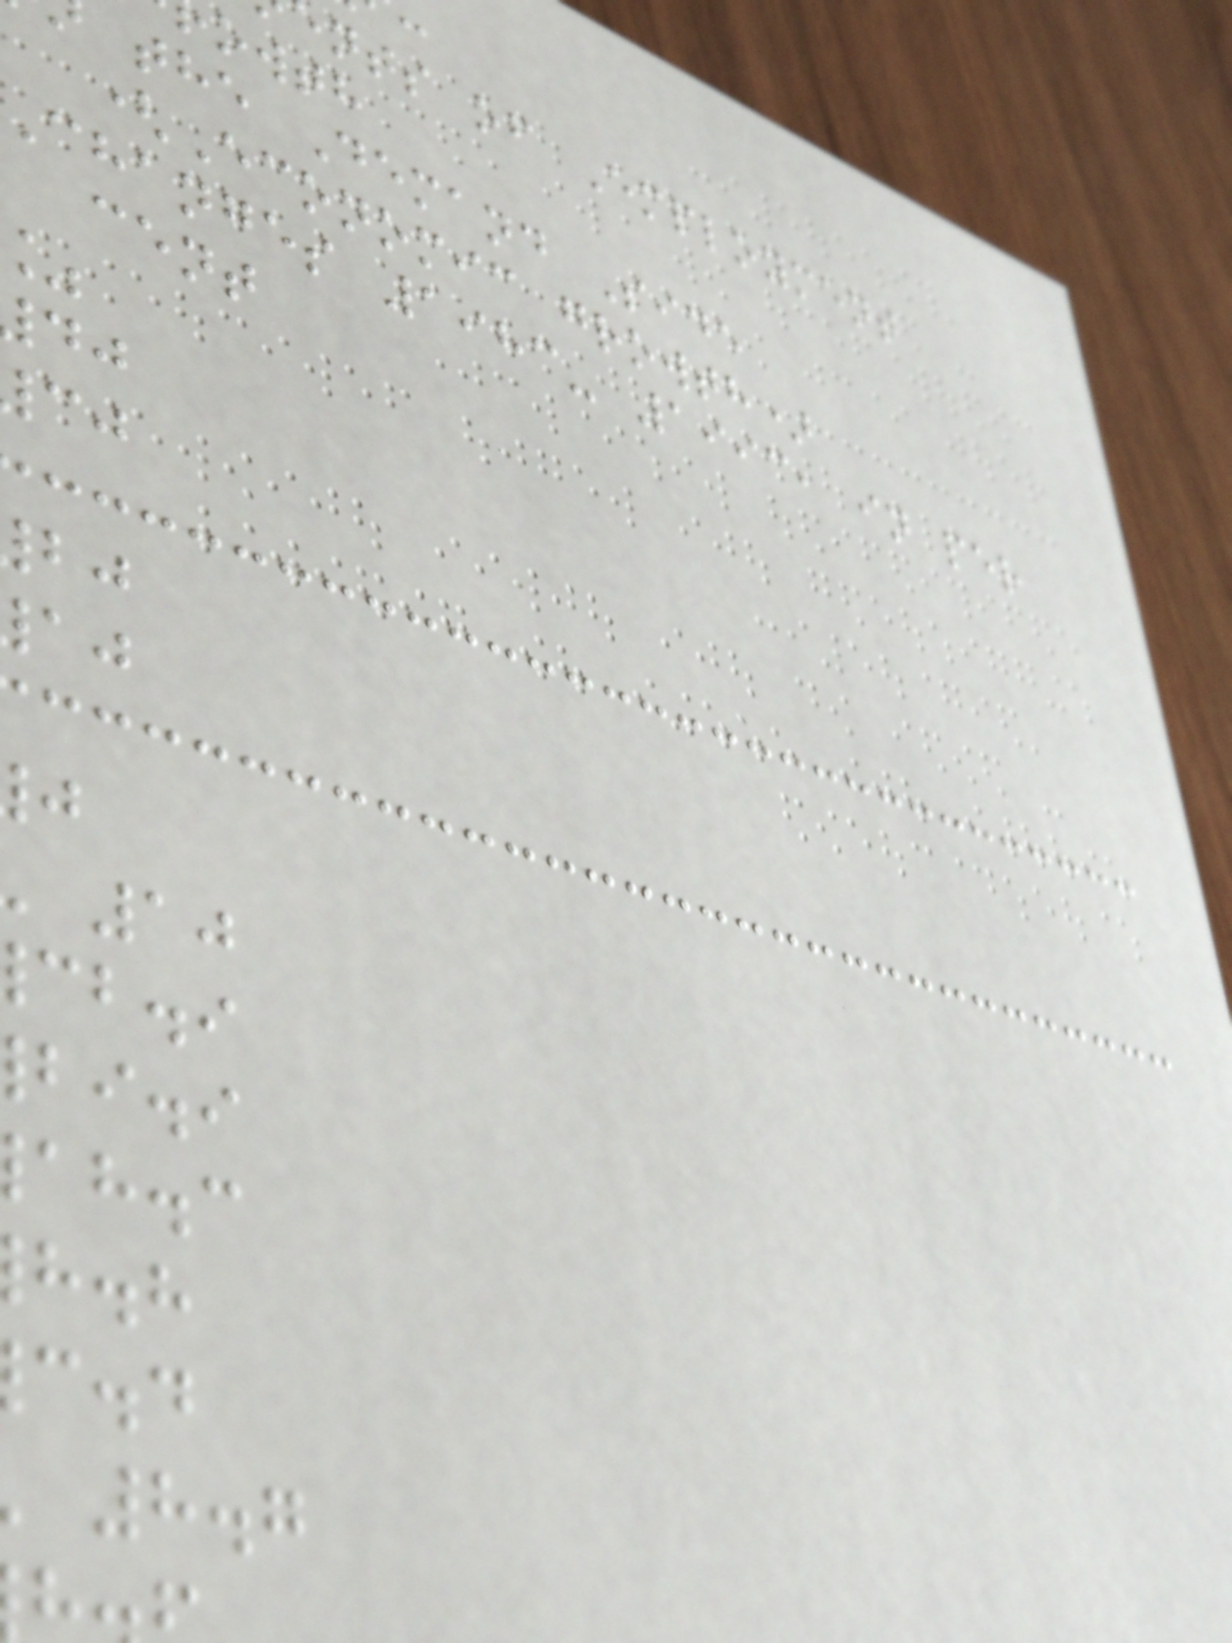nts of Employment
owth
the Demand Side
(Economic growth)
changes 1983- 1993, in per
cent
cb.i
bi.i
ah.c
8.7
